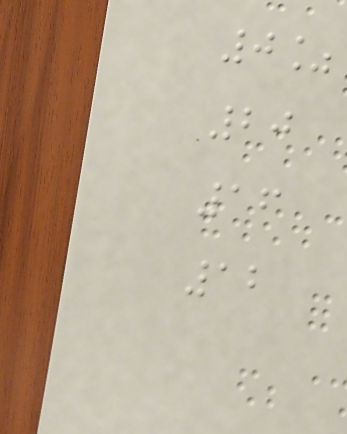0%
20
16
12
